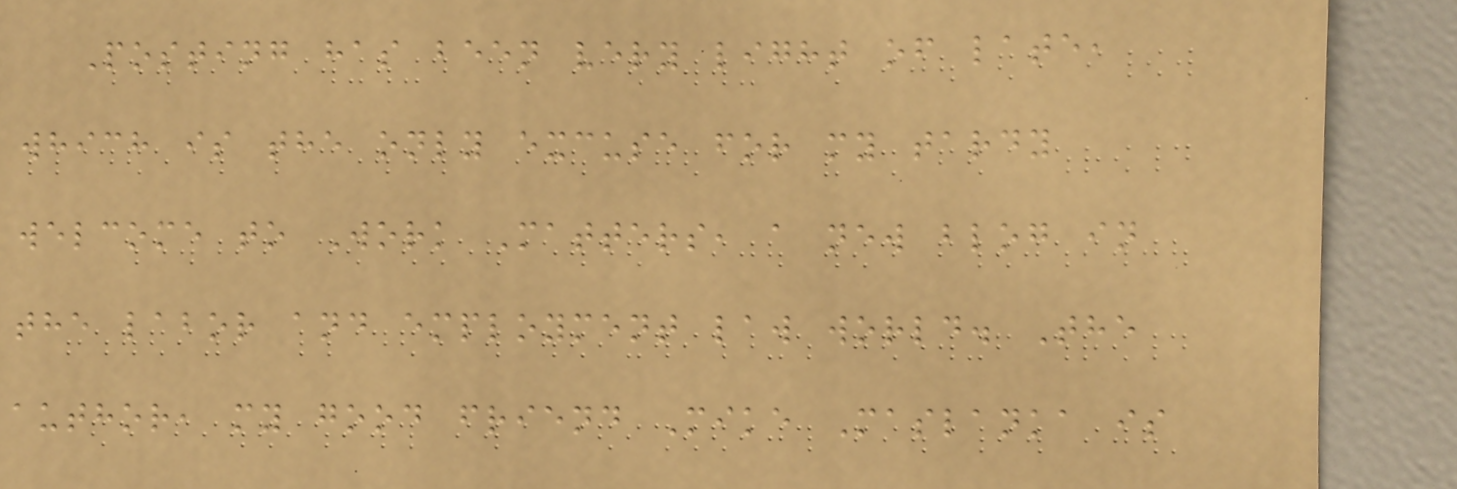Posting has been very light of late,
which is the only excuse for my tardy
welcome to Work Matters, a new blog in
the labor and employment law world. The
author, my good friend Mike Maslanka is
